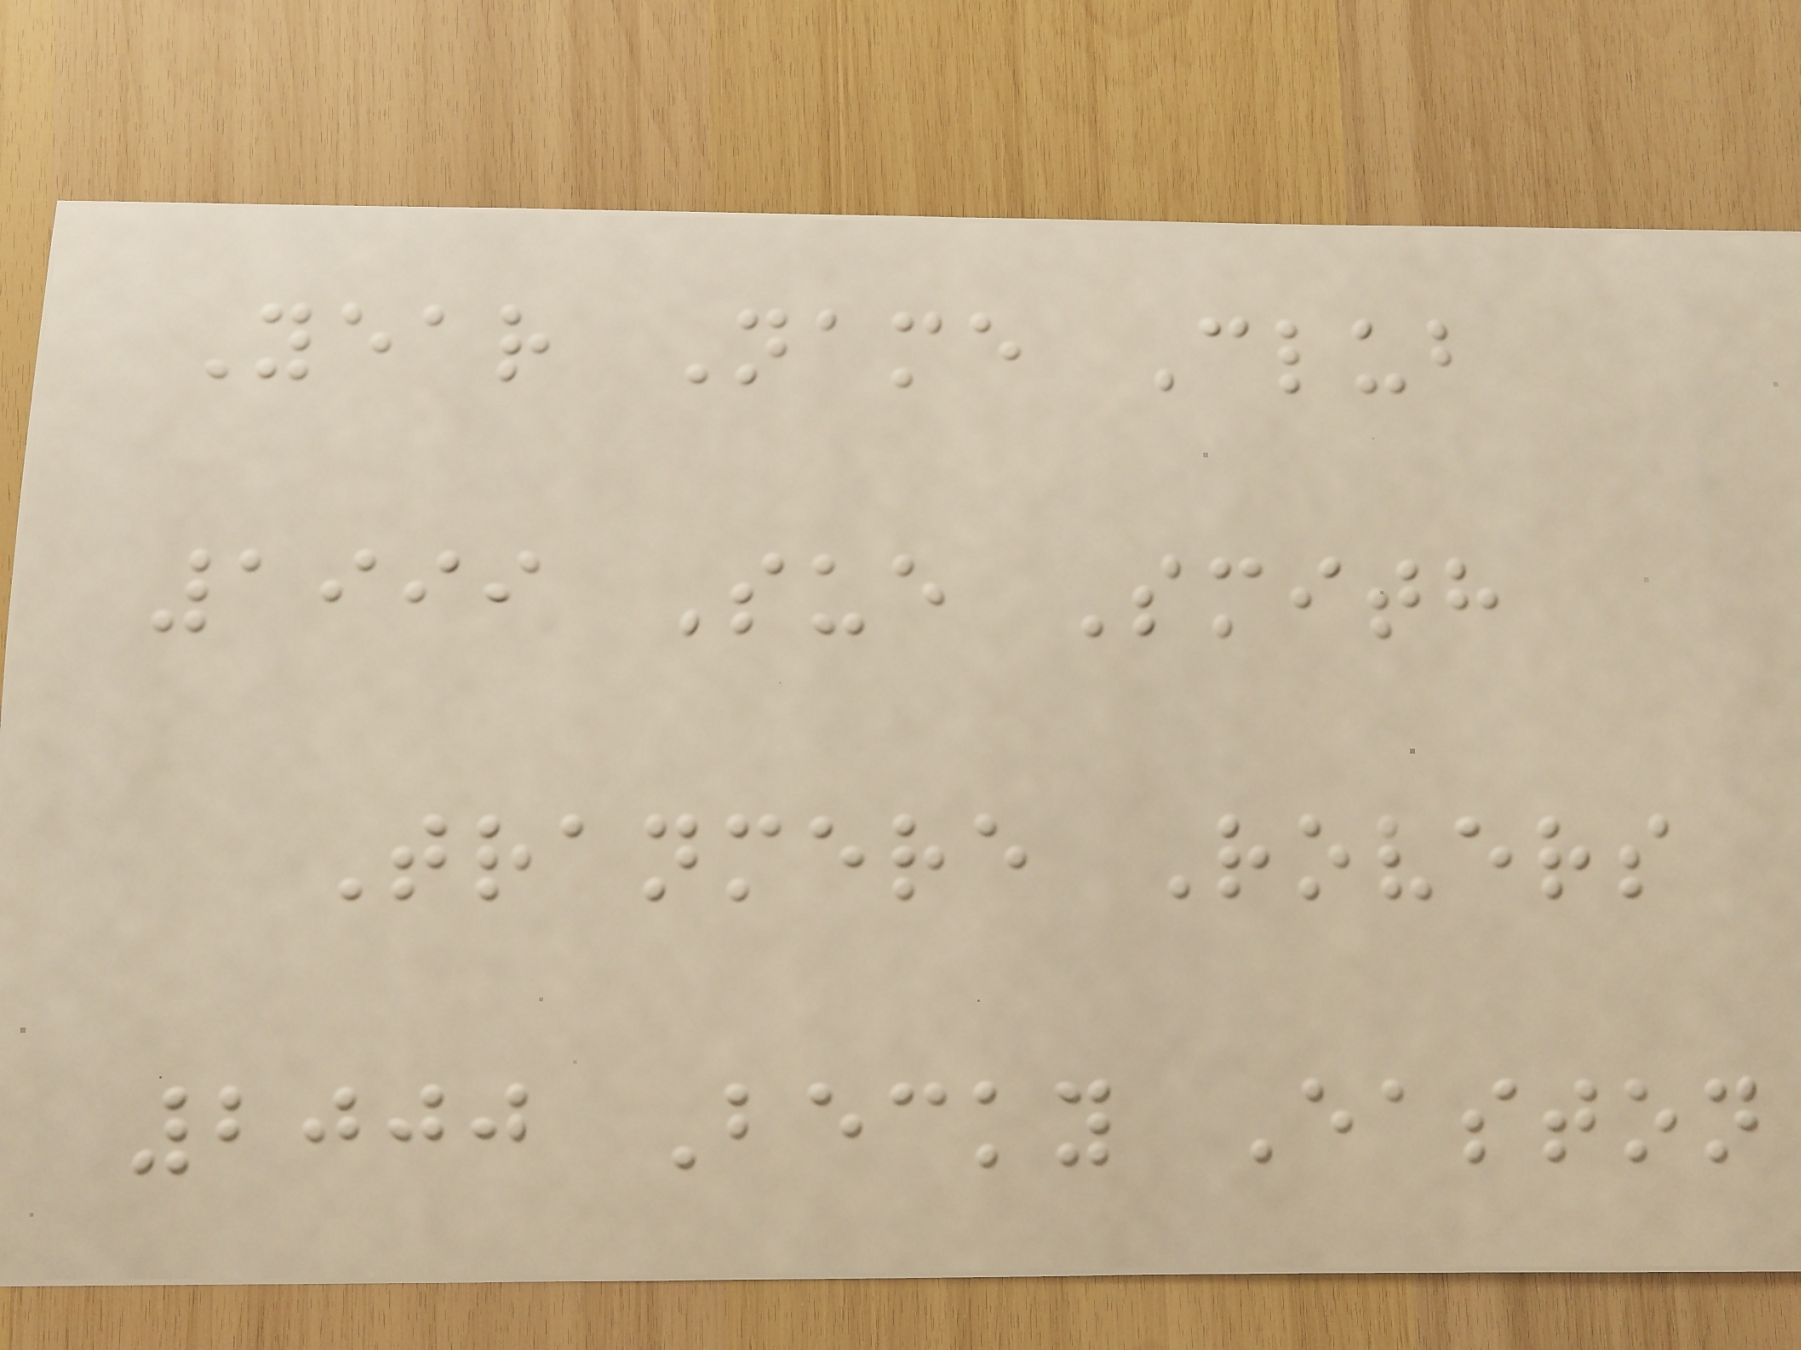Year Name Club
1999 Sue Smith
Tranmere Rovers
2000 Becky Easton
